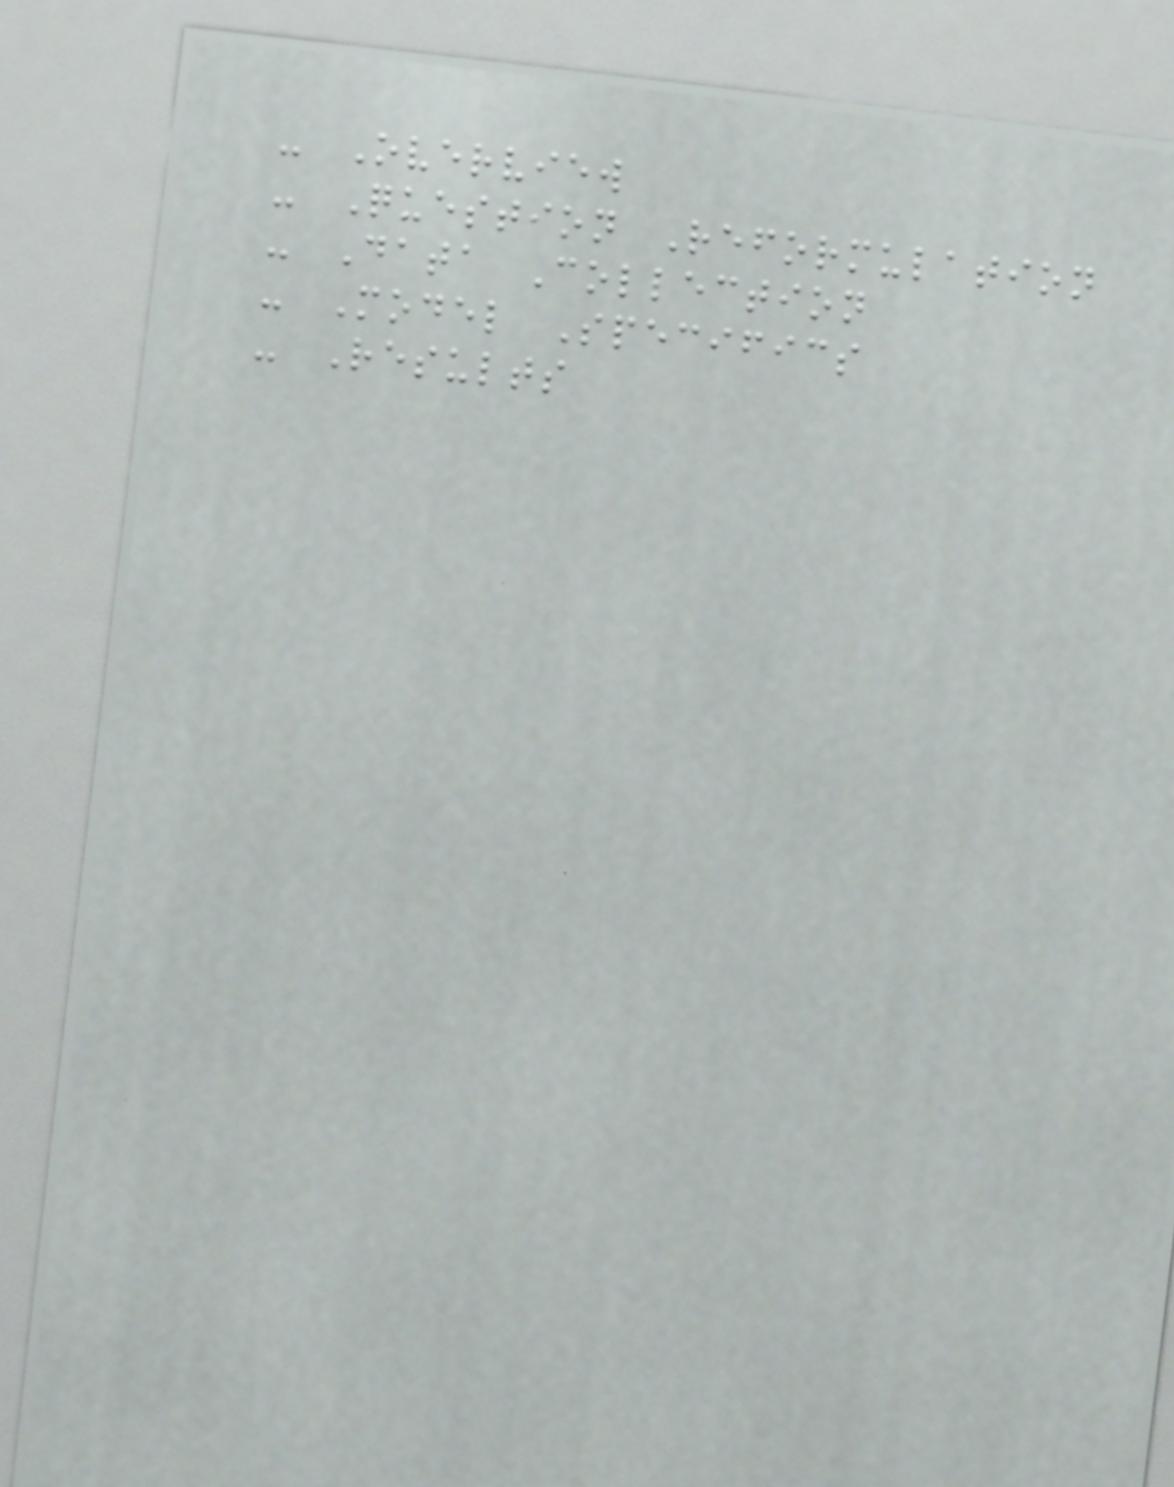- Overview
- Question Reformulation
- Data Collection
- Model Specifics
- Results
